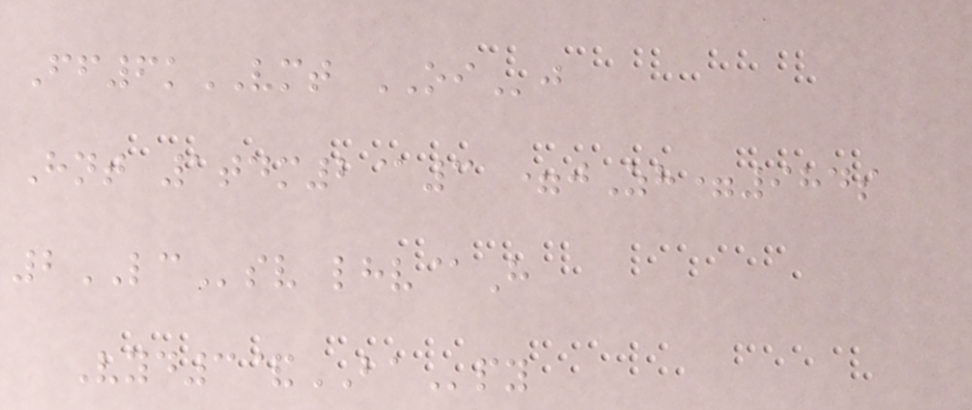Ff6kVMT OIj
Hnt 1tdm2@3 =jZh=984s
2LCsv lhv@H
Vyd3&BApy
